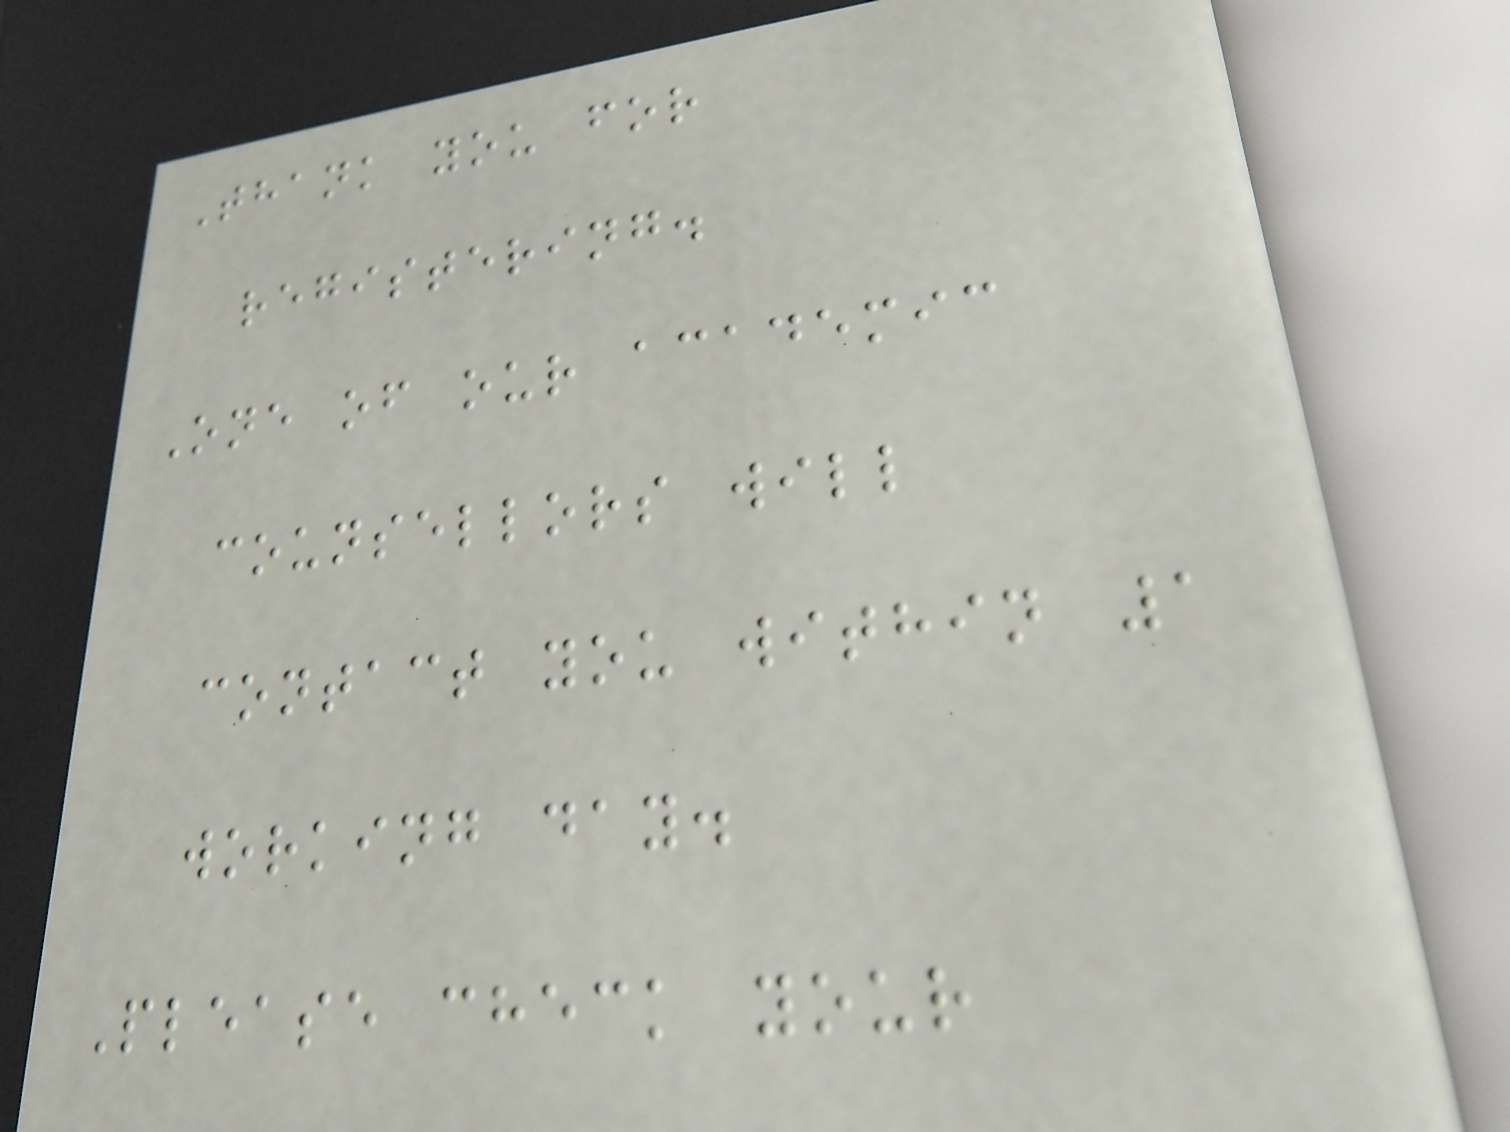Thank you for
registering.
One of our academic
counsellors will
contact you within 1
working day.
Please check your
